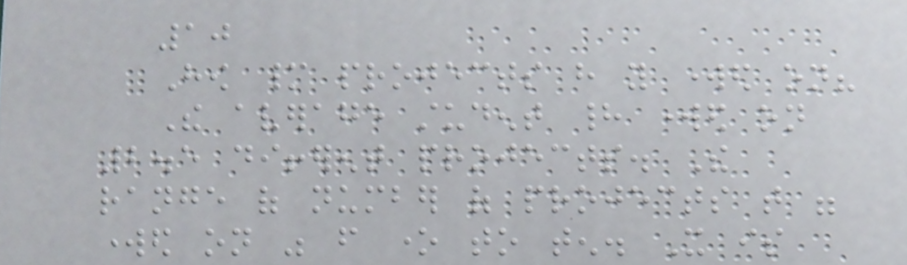10
How many projects have you worked on?
The average student had worked on
2.5 different projects. The
range of number of projects that were
worked on was from one to ten. It is
